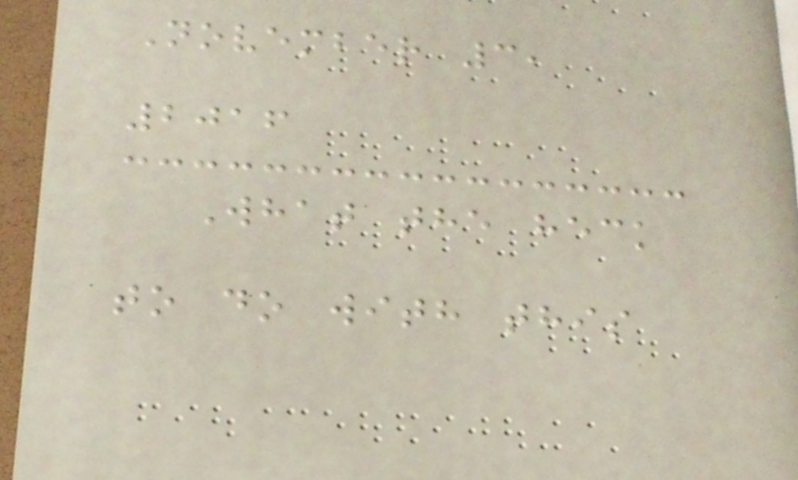November 3,
2016
What the heck
to do with this
